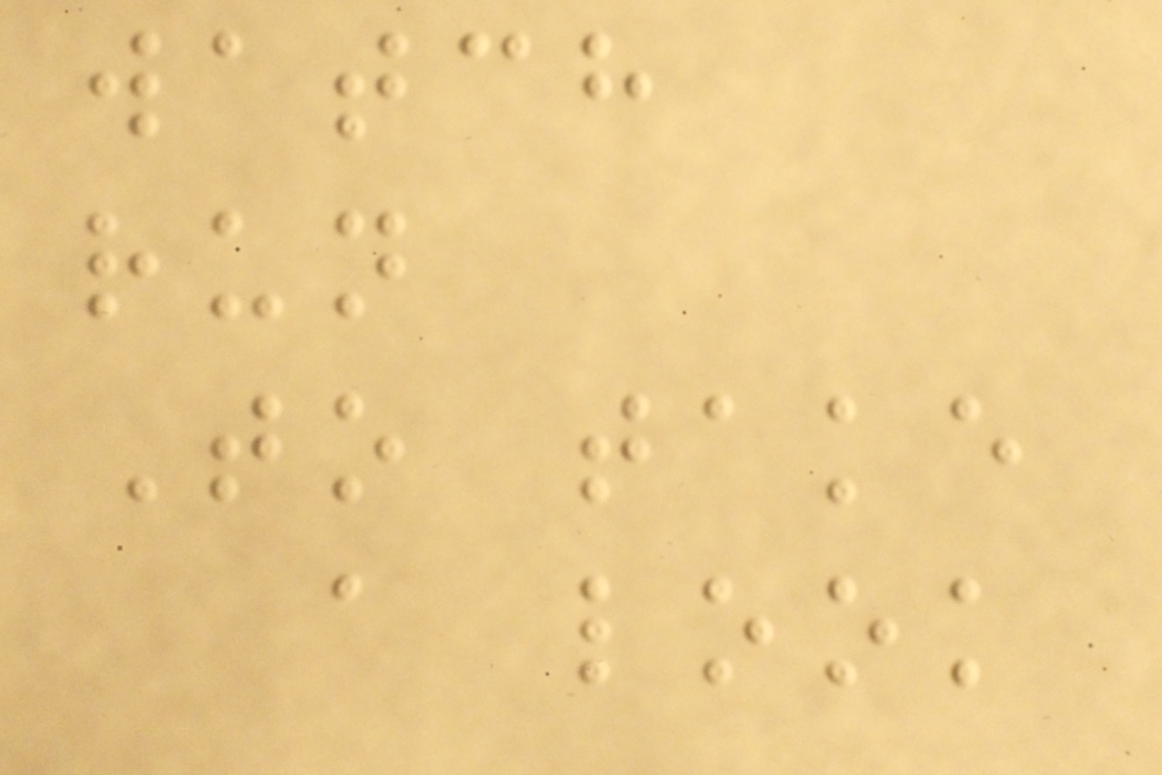watch
run
To take
a look
